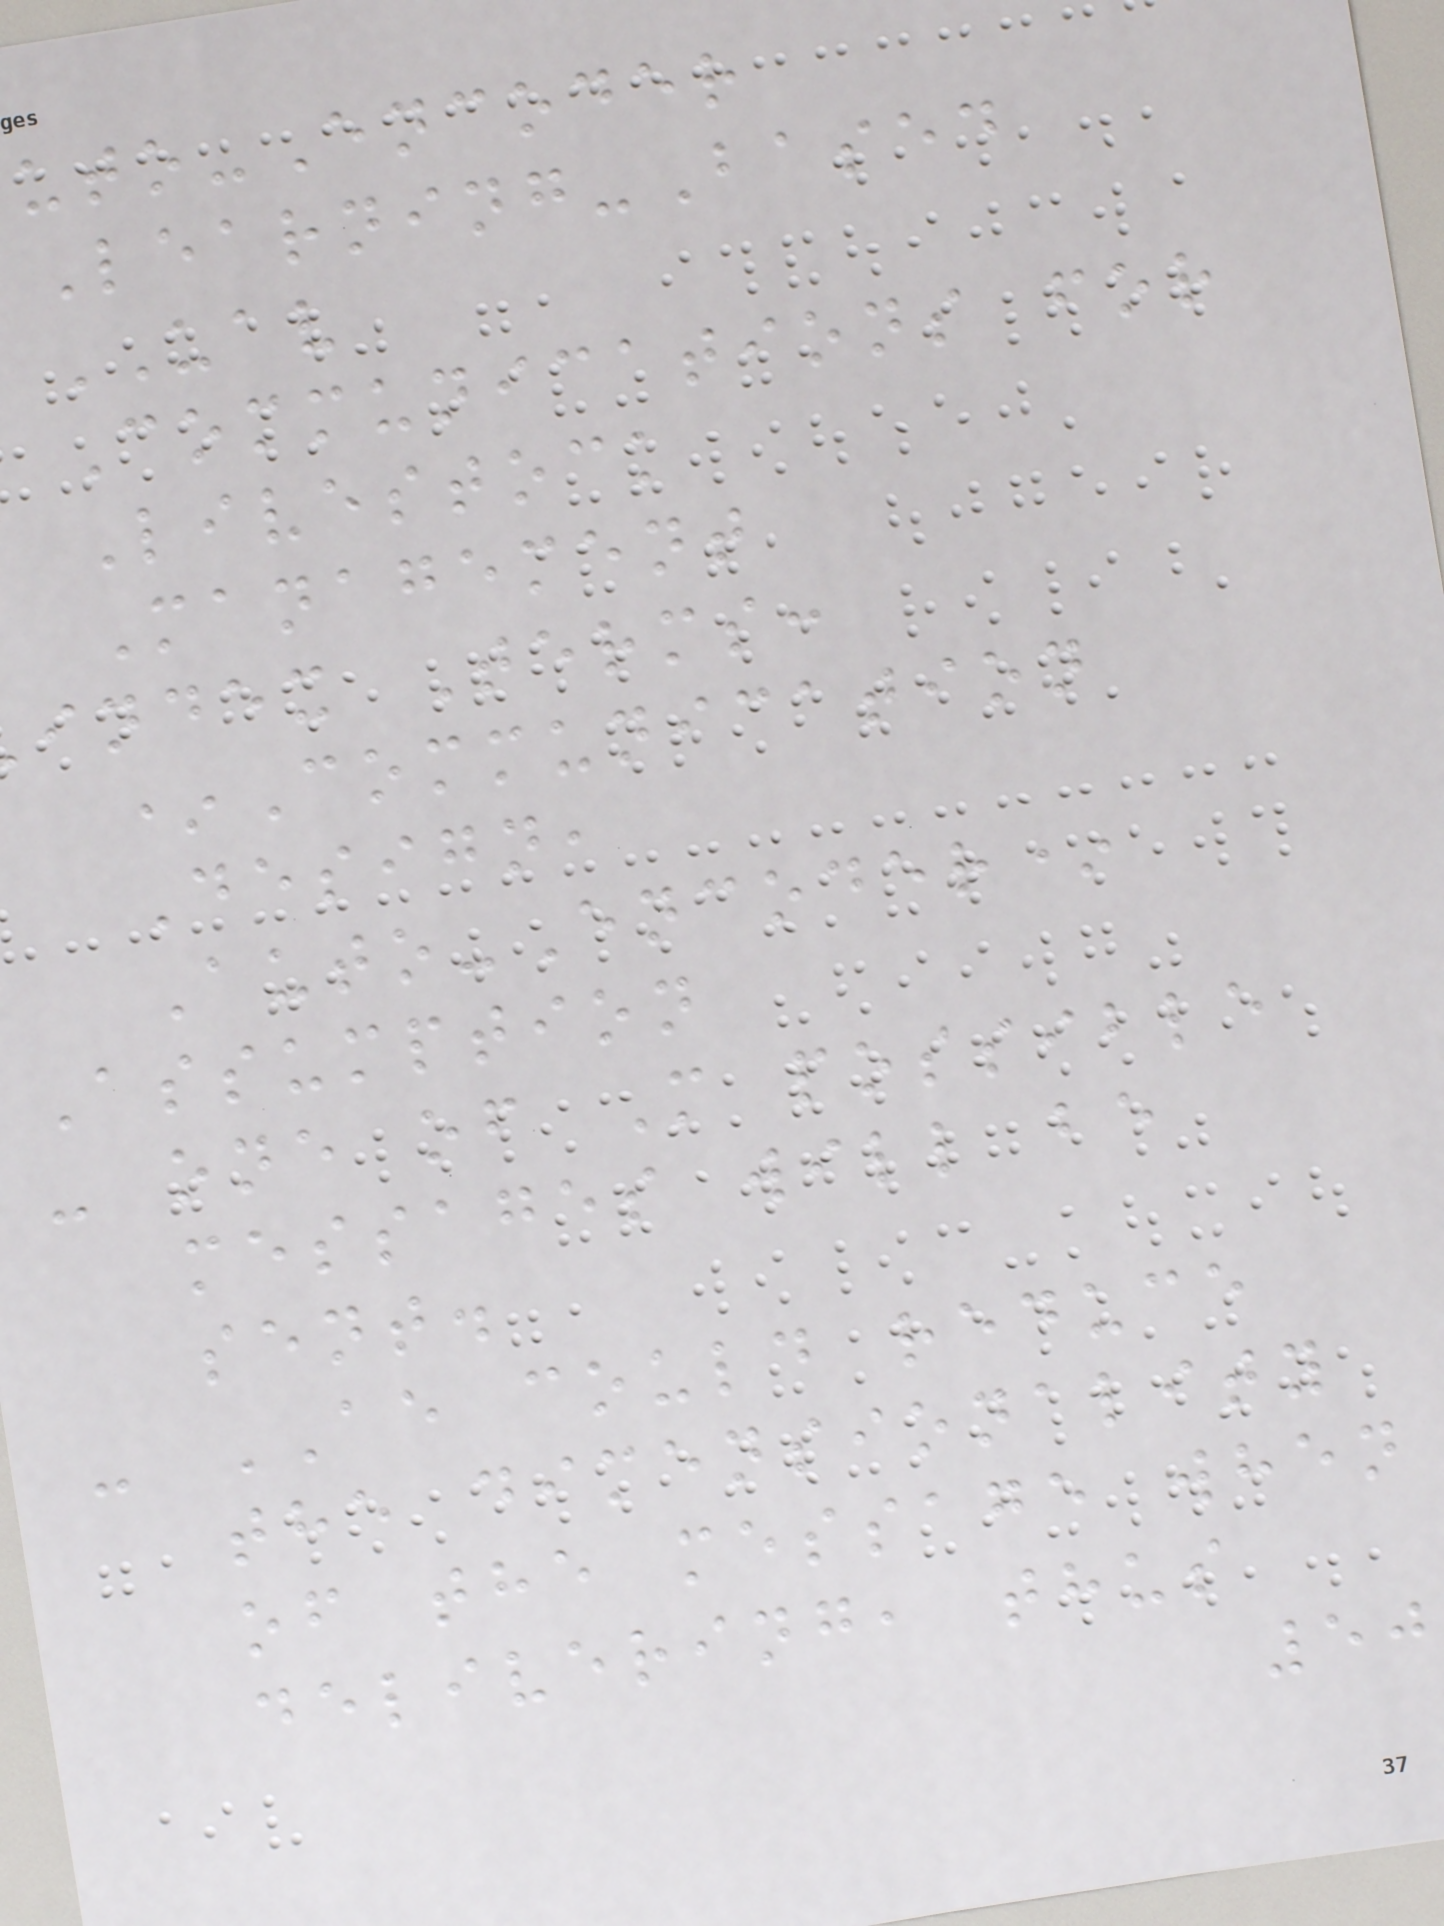uto-Encoder
Learning-Based
UAV
Communications for
Livestock
Management
index Terms:
*Communication
Design,
Auto-Encoder*
Assumption
- one of M possible
messages will be
sent.
- AE could reduce
the dimensionality
of the message when
delivering, thus
50
